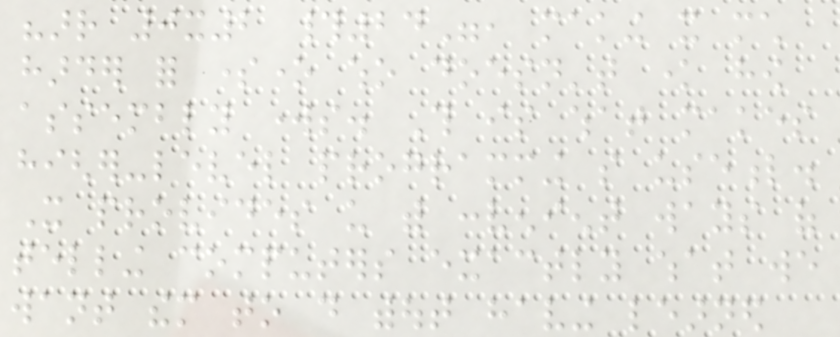"arr 0x2 #24", making it much
harder for someone who doesn't know how
assembly works. This is what makes
higher-level programming so useful.
It provides us with convenient ways of
telling computers exactly what we
want them to do without having learned
